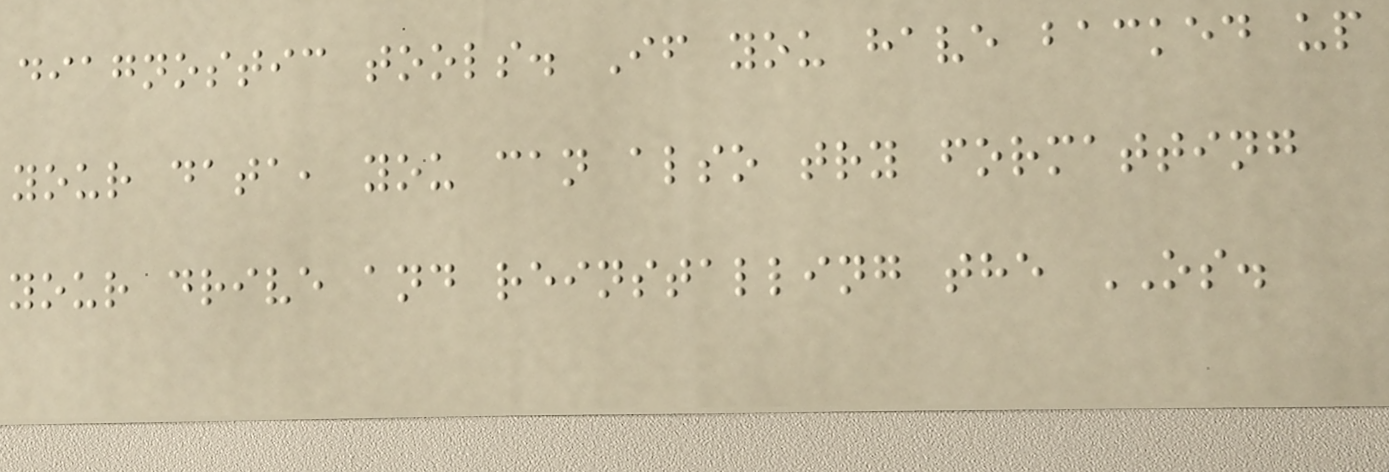diagnostic tools. If you have backed up
your data, you can also try formatting
your drive and reinstalling the OS.
